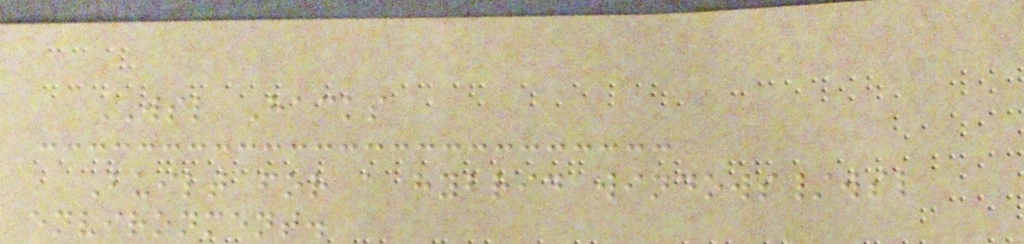WSL Hacks
Built for a hybrid windows/wsl
environment.
